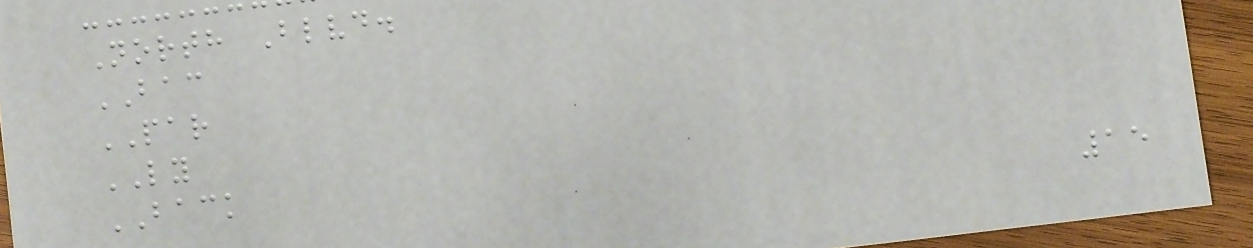North Blvd.
BAC
PAR
LY
BACK
15
